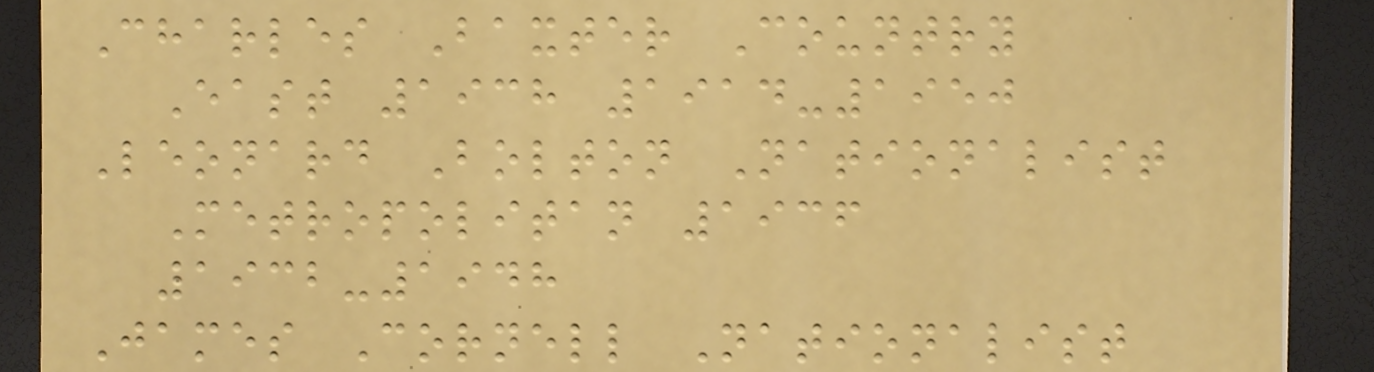Charles Baxter Country
East 1938 1914-1950
Leonard Bolton Nationalist
Metropolitan 1936
1932-1948
James Cornell Nationalist
